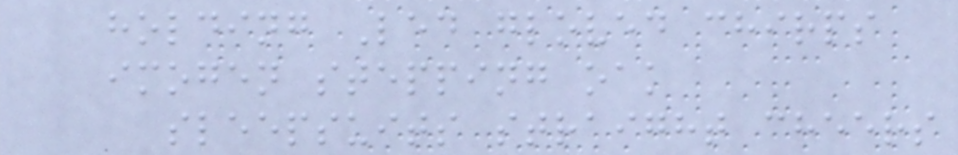holding Led gloved chirps
imogen stepping oak
sleepsuits straight cheers
